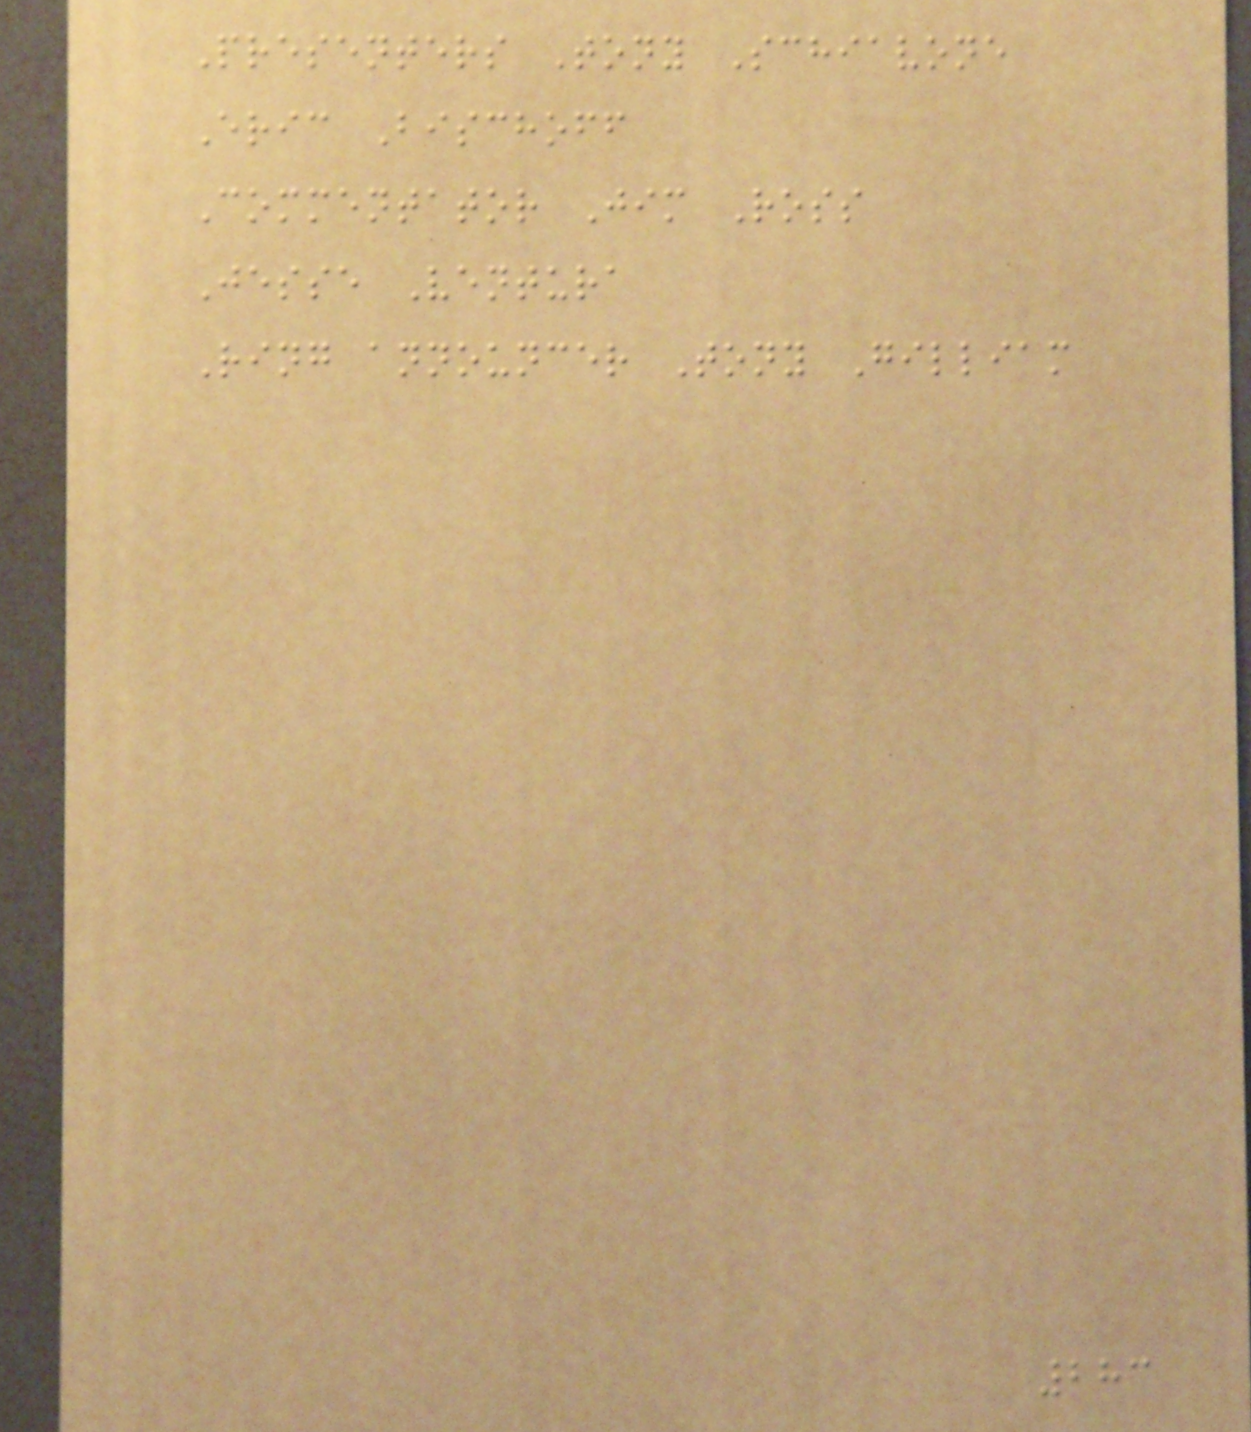Presenters Tony Schiavone
Eric Bischoff
Commentator Jim Ross
Jesse Ventura
Ring announcer Tony Gilliam
283
